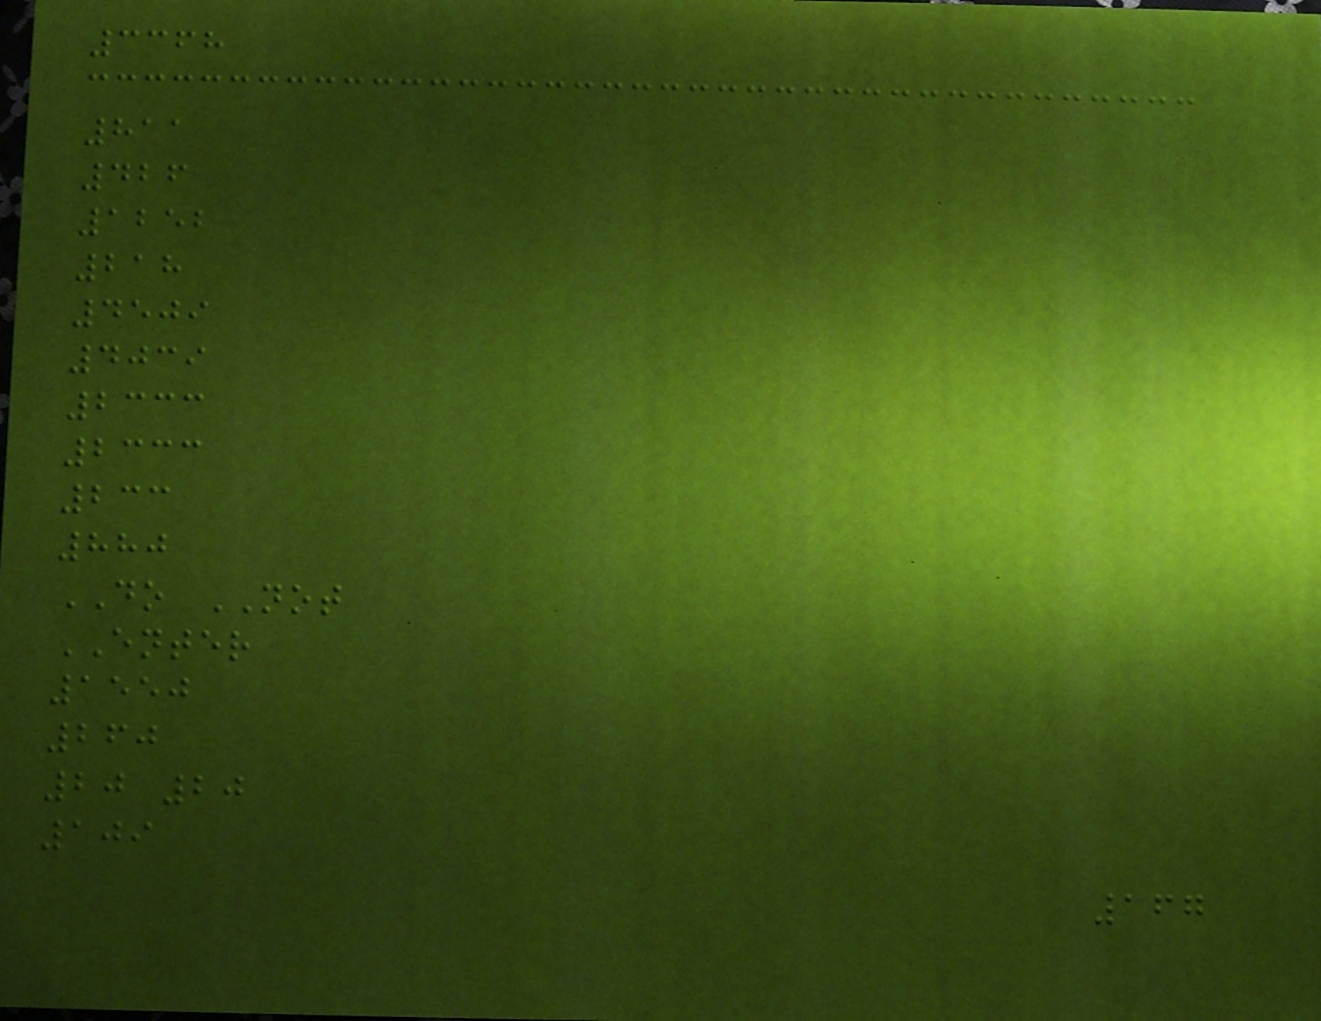3368
811
426
1252
218
4509
4039
2333
2333
233
880
DO NOT
ENTER
1550
260
20 20
109
167
